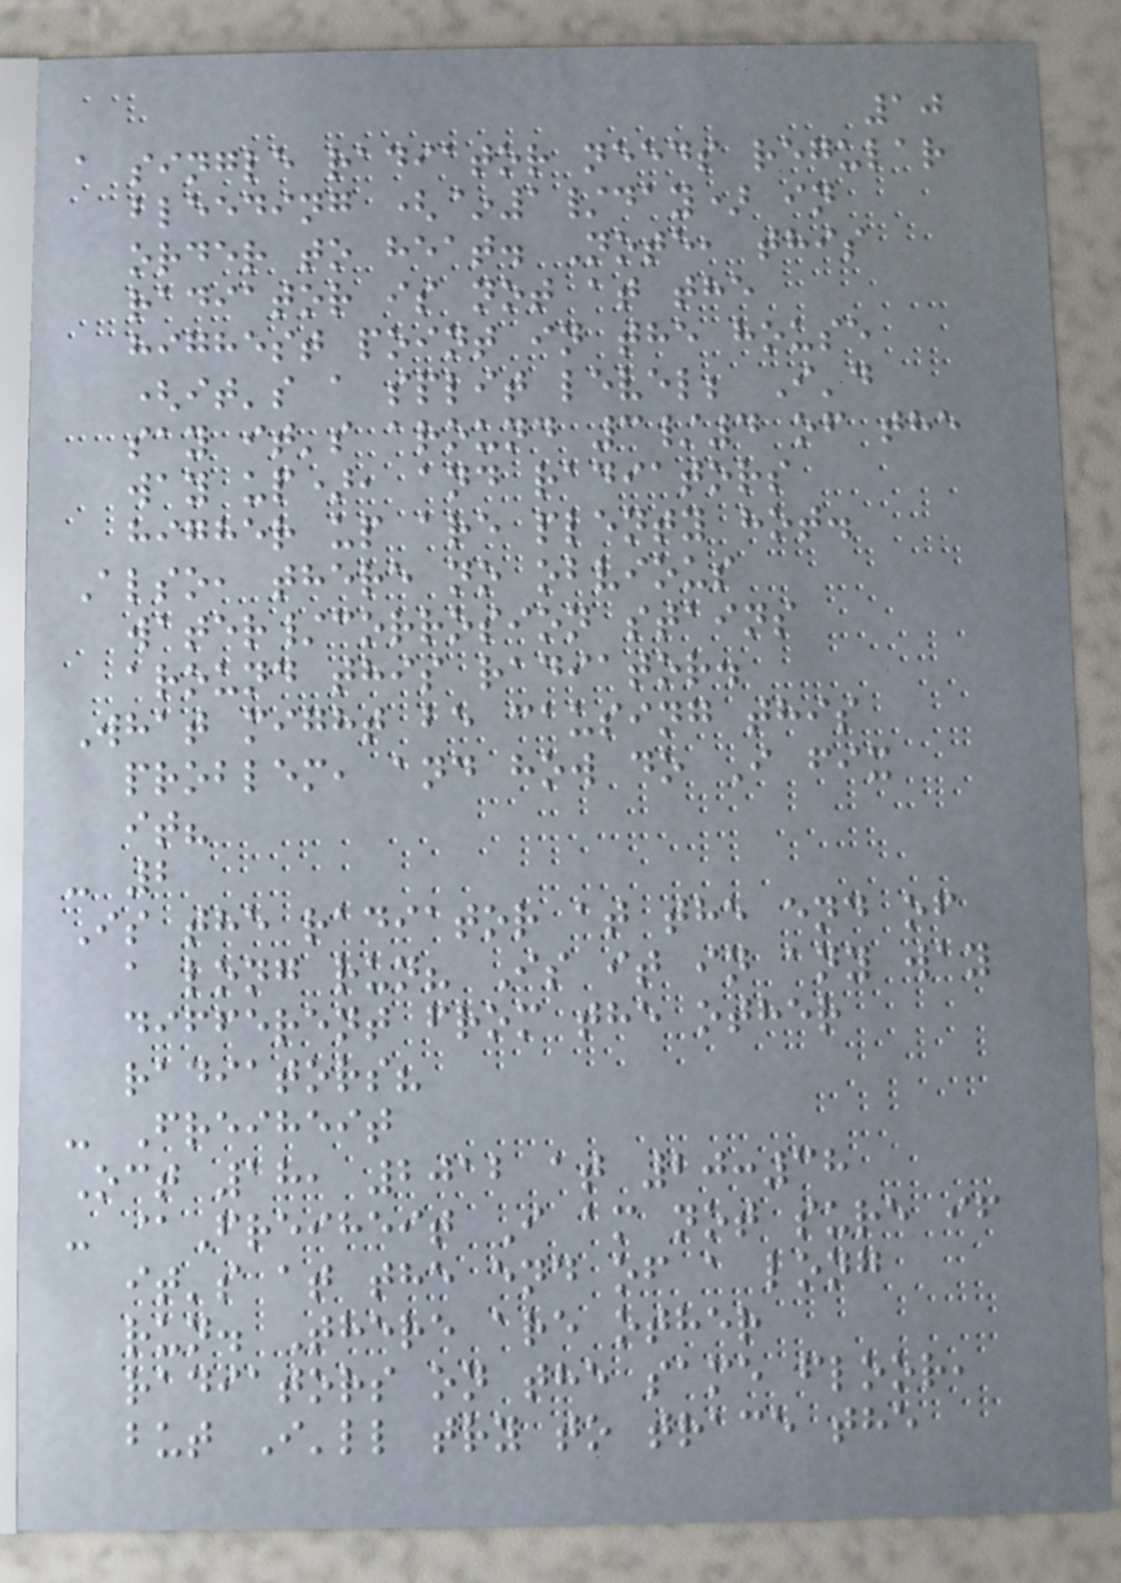10
a single radiator needs regular
bleeding (~1/day) in
order to heat. Note, this
radiator is not at the
highest point in the house
(it's a split level; I'd
say it's around 3/4 of the
way up), and radiators
higher up are plenty hot.
Also, there no obvious
water/corrosion stains
around this radiator.
What might be causing this
problem, and how do I fix
it?
- 2
Is the radiator at the end of
a long run? Is it in any way
different from the other
radiators?
- Freiheit
Oct 18, 2012 at 20:38
- @Freiheit I am not sure if
it's at the end of a long
run. There are other
radiators on the same floor,
but I'll try to trace the
